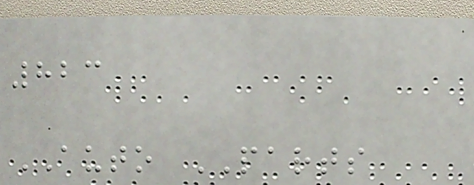823
AUTO PARTS
